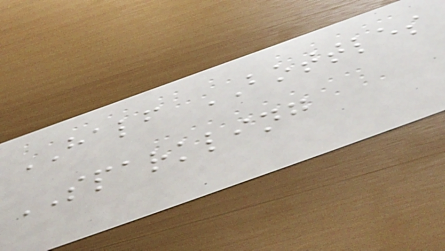HALF BOTTLES
SPARKLING
